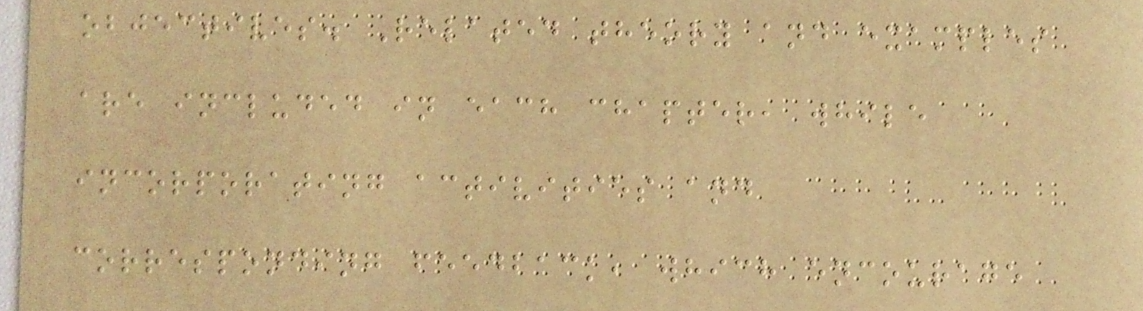objectives. Related theory and examples
are included in each chapter, while
incorporating activities and
corresponding feedback, which encourage
